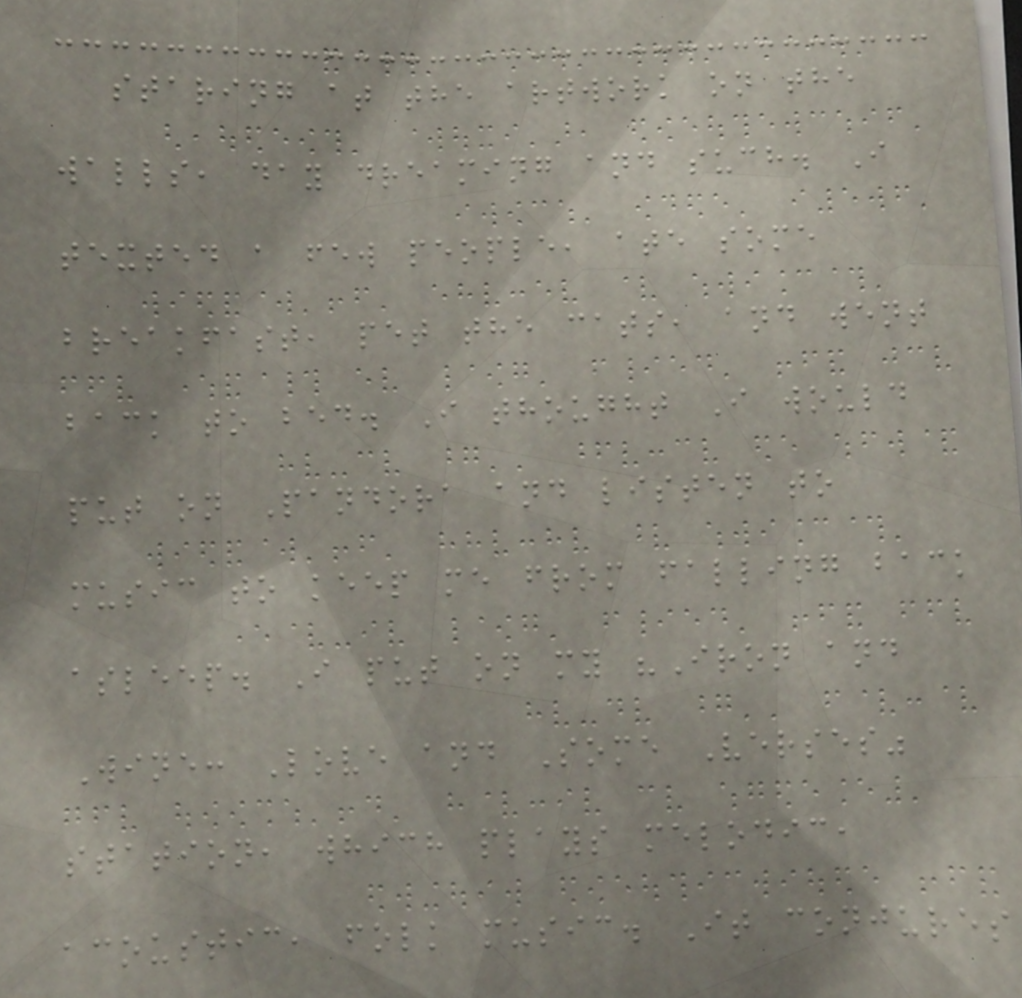staring at the artwork on the
walls, day dreaming and such. I
texted a few people, ate some
breakfast, pet the cats, and went
back to bed. I thought I would
put on Pandora and listen to
music to keep me from falling back
asleep. I put on my "Iron and
Wine: Love and Some Verses"
station, which plays melodic,
acoustic, folk music. It conjures
